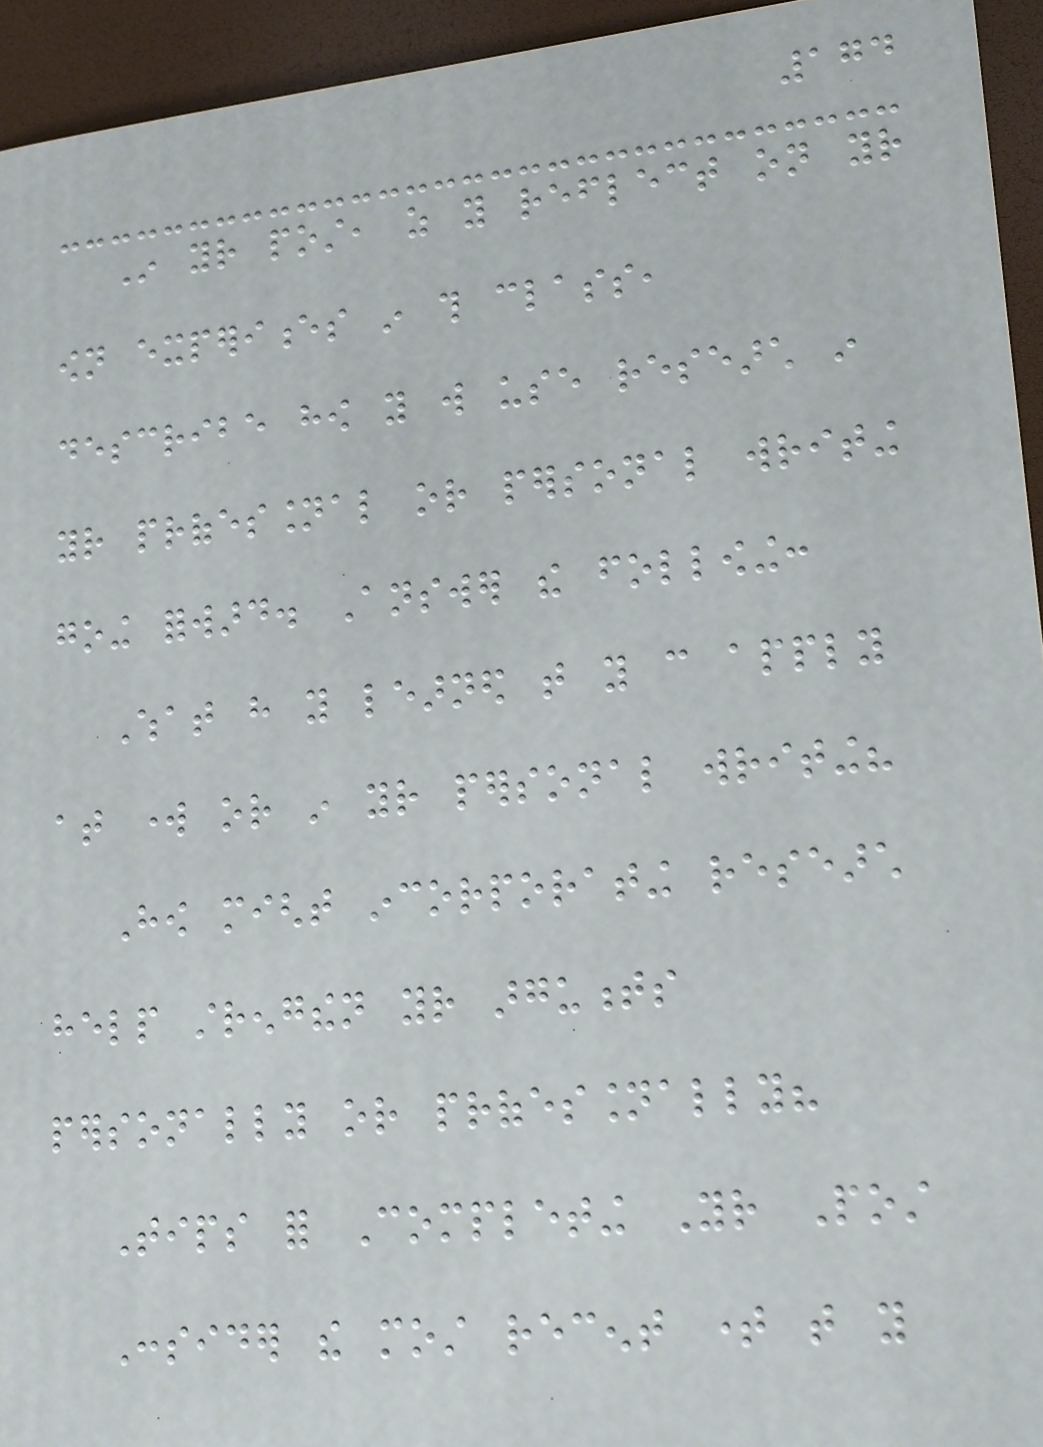174
In your post, as you reflect on your
own experiences in this class,
describe how you will use research in
your professional or personal writing
going forward. Answer the following:
What have you learned that you can apply
at work or in your personal writing?
How might incorporating research
help strengthen your arguments
personally or professionally?
Tips for Completing Your Post
Consider the most recent time that you
